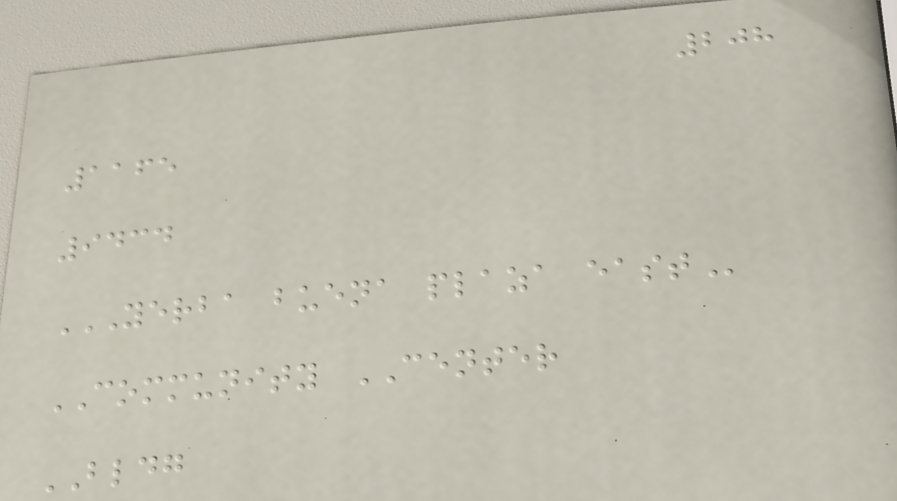208
1165
9434
YERBA BUENA PLAZA EAST
COMMUNITY CENTER
BLDG
